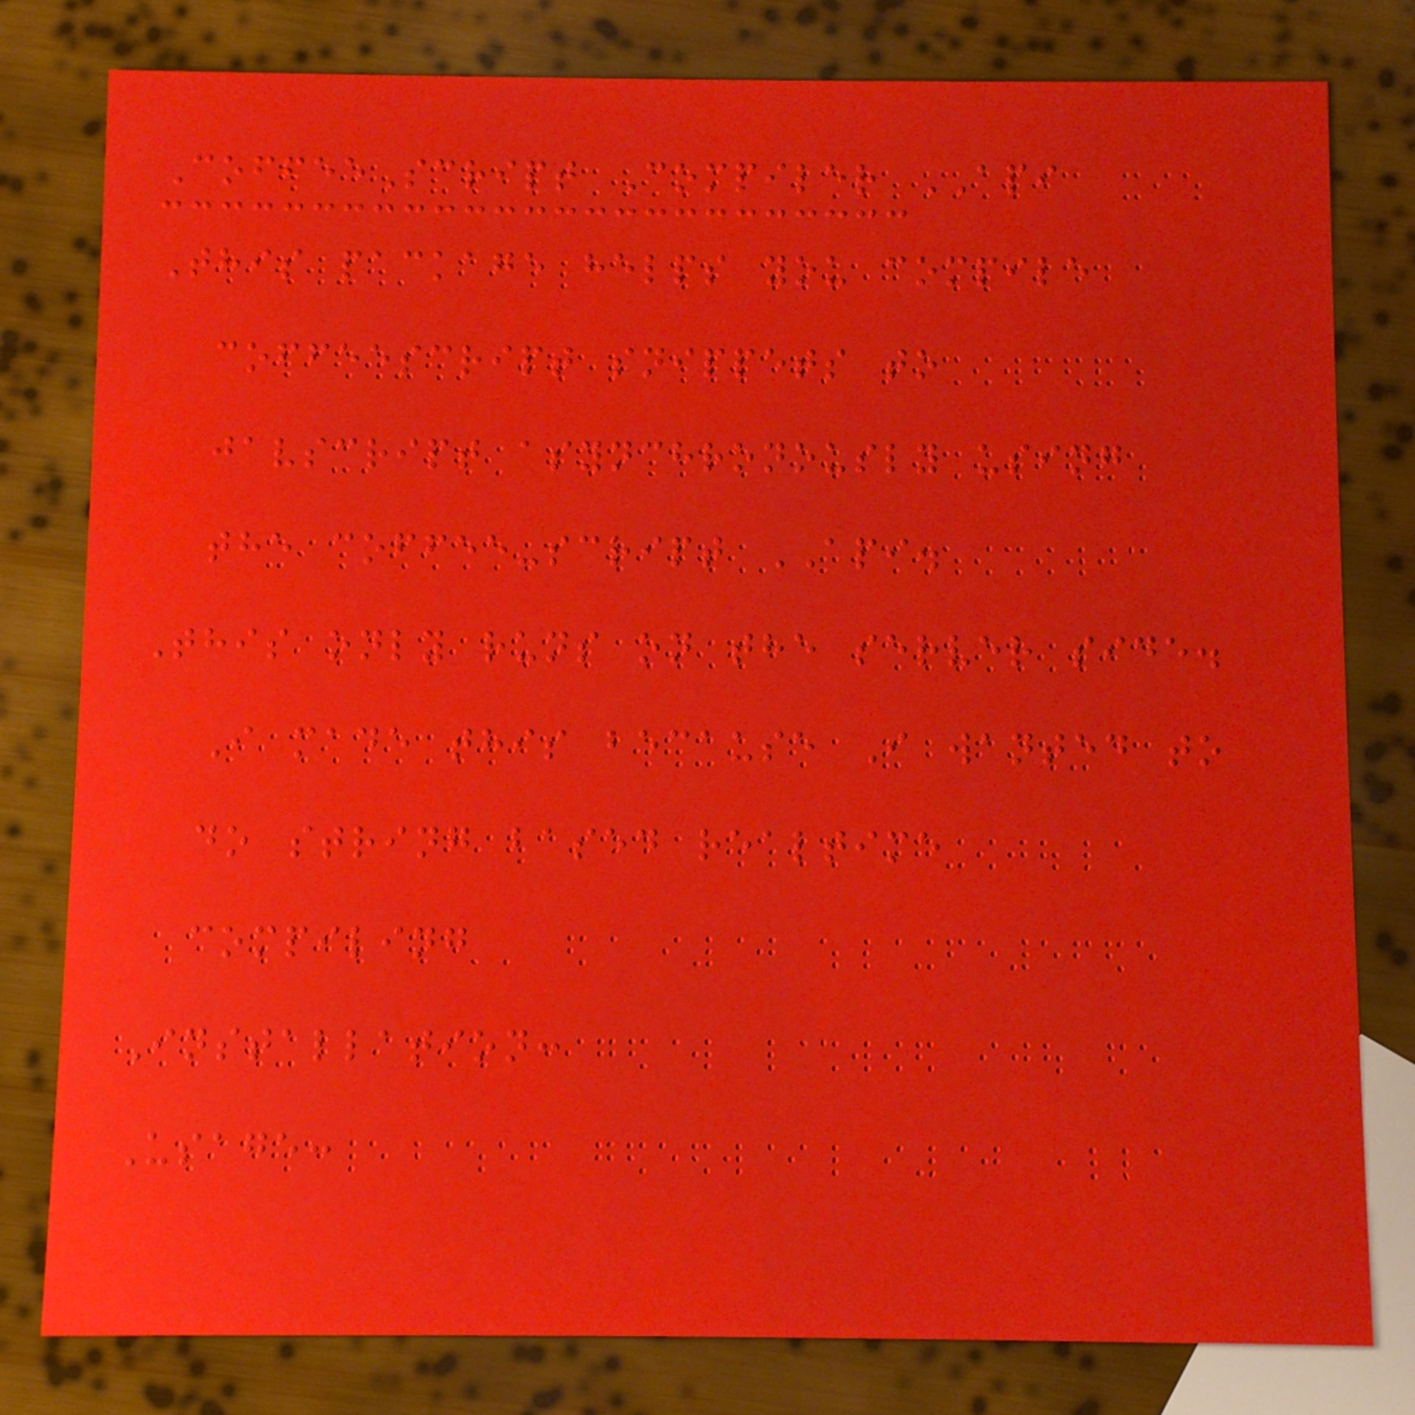CoffeeScript Compiler API
This package helps you compile
coffeescript snippets to
javscript asynchronously using
the coffee-script API.
This only runs on the server side.
I made this because I wanted to
do string based realtime
compiling
Installation:
Usage:
